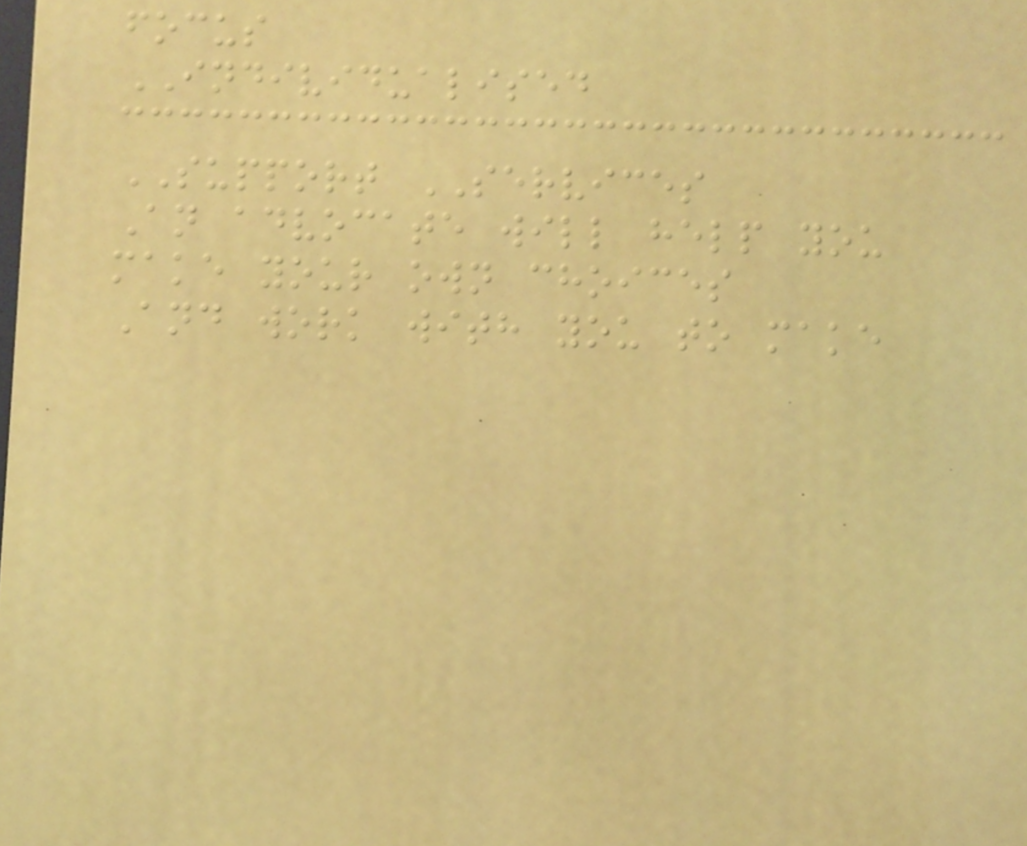focus
INDIVIDUALISED
SUPPORT SERVICES
An advocate will help you
make your own choices
And work with you to make
